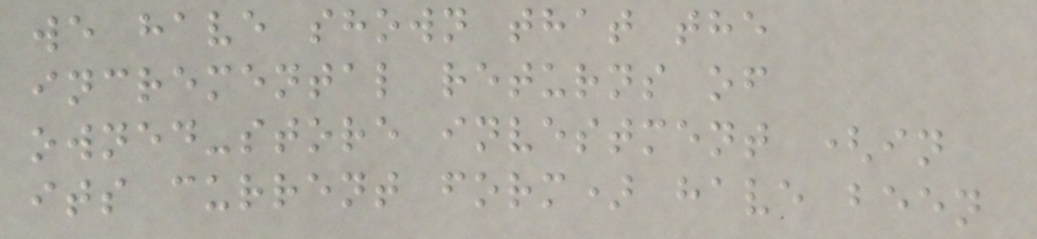we have shown that the
incremental returns of
owned-store investment (in
its current form) have been
